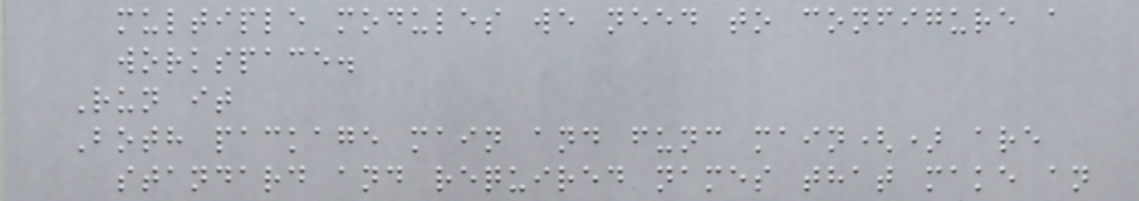multiple modules we need to configure a
workspace.
Run it
Both package main and func main() are
standard and required names that make an
